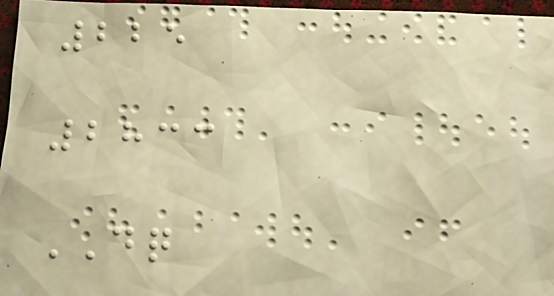225
2833
DQ
